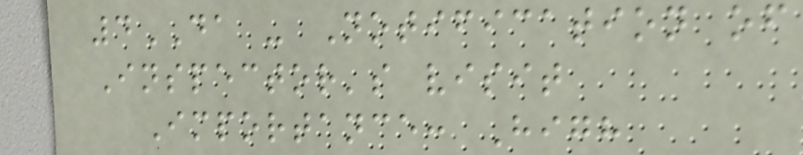4DA - Notification of
Inspector's visit
Importance: High
